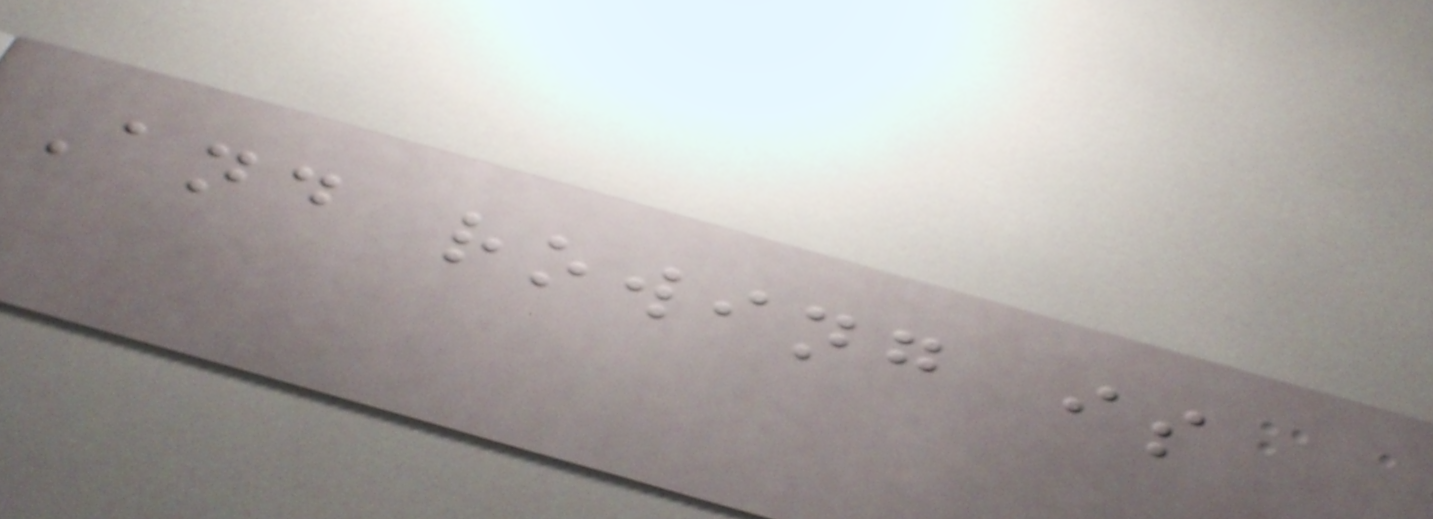And rowing is
